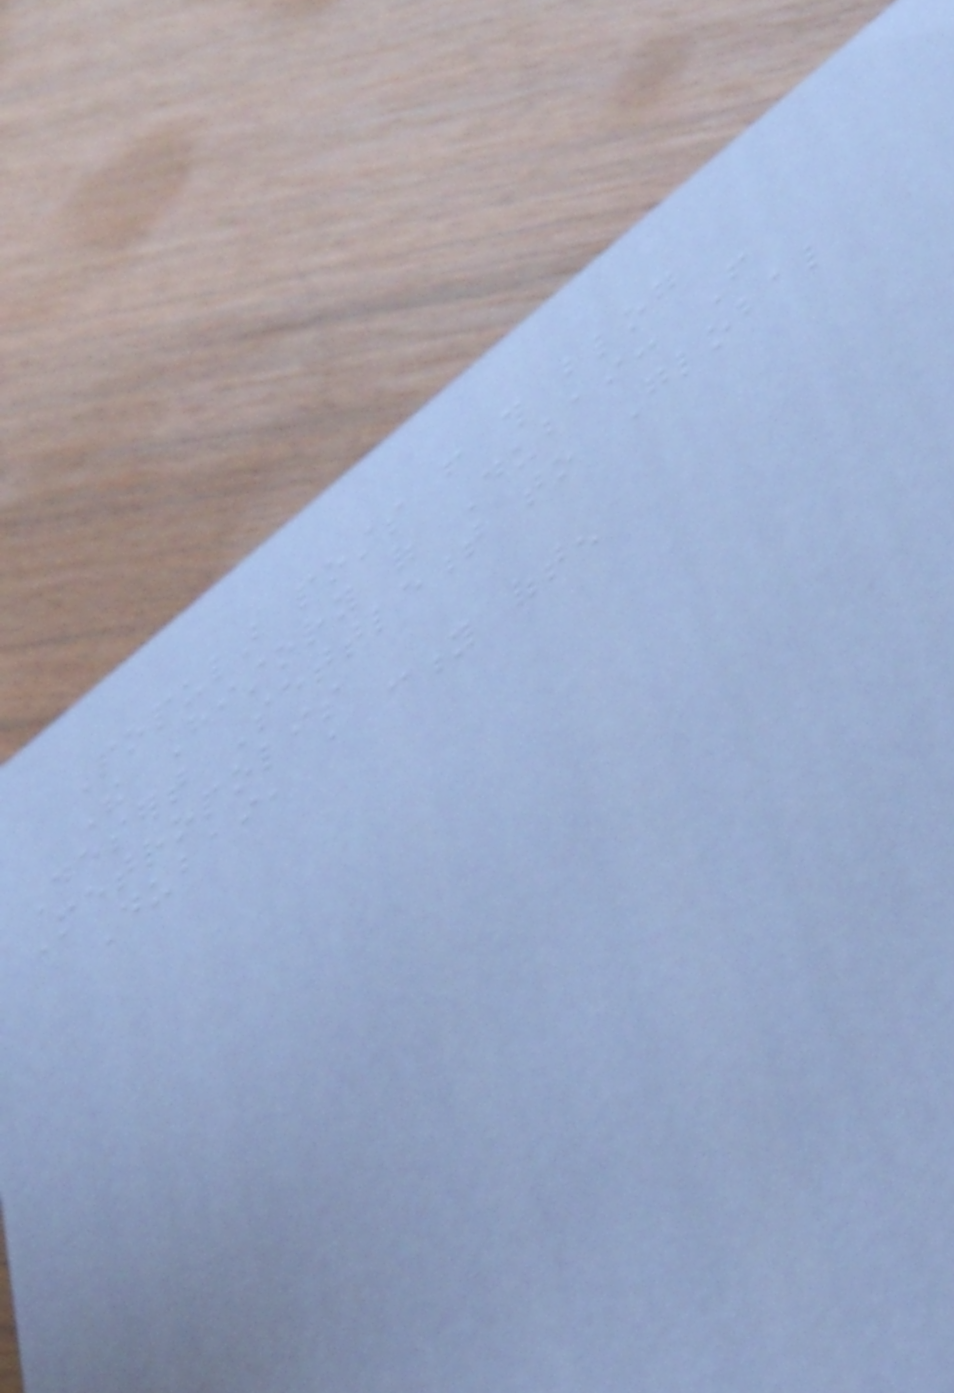Popular posts from this blog
The History of Dubai: From
Desert Settlement to Global
Metropolis
Dubai, a city often
